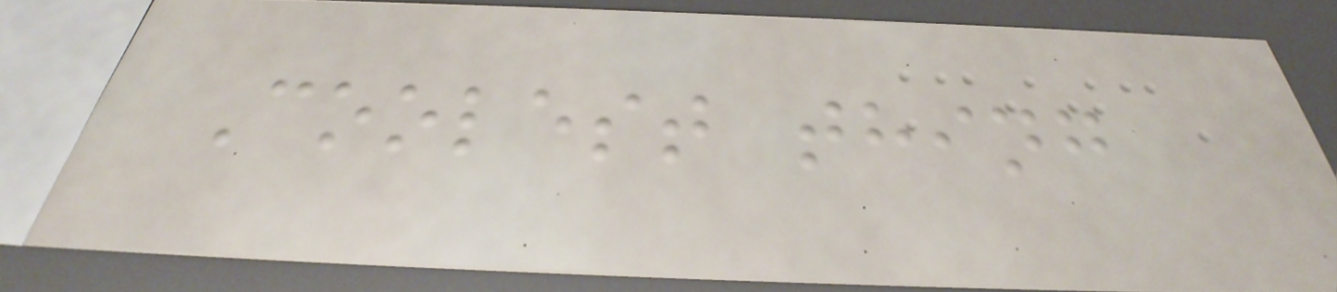Coolest thing
